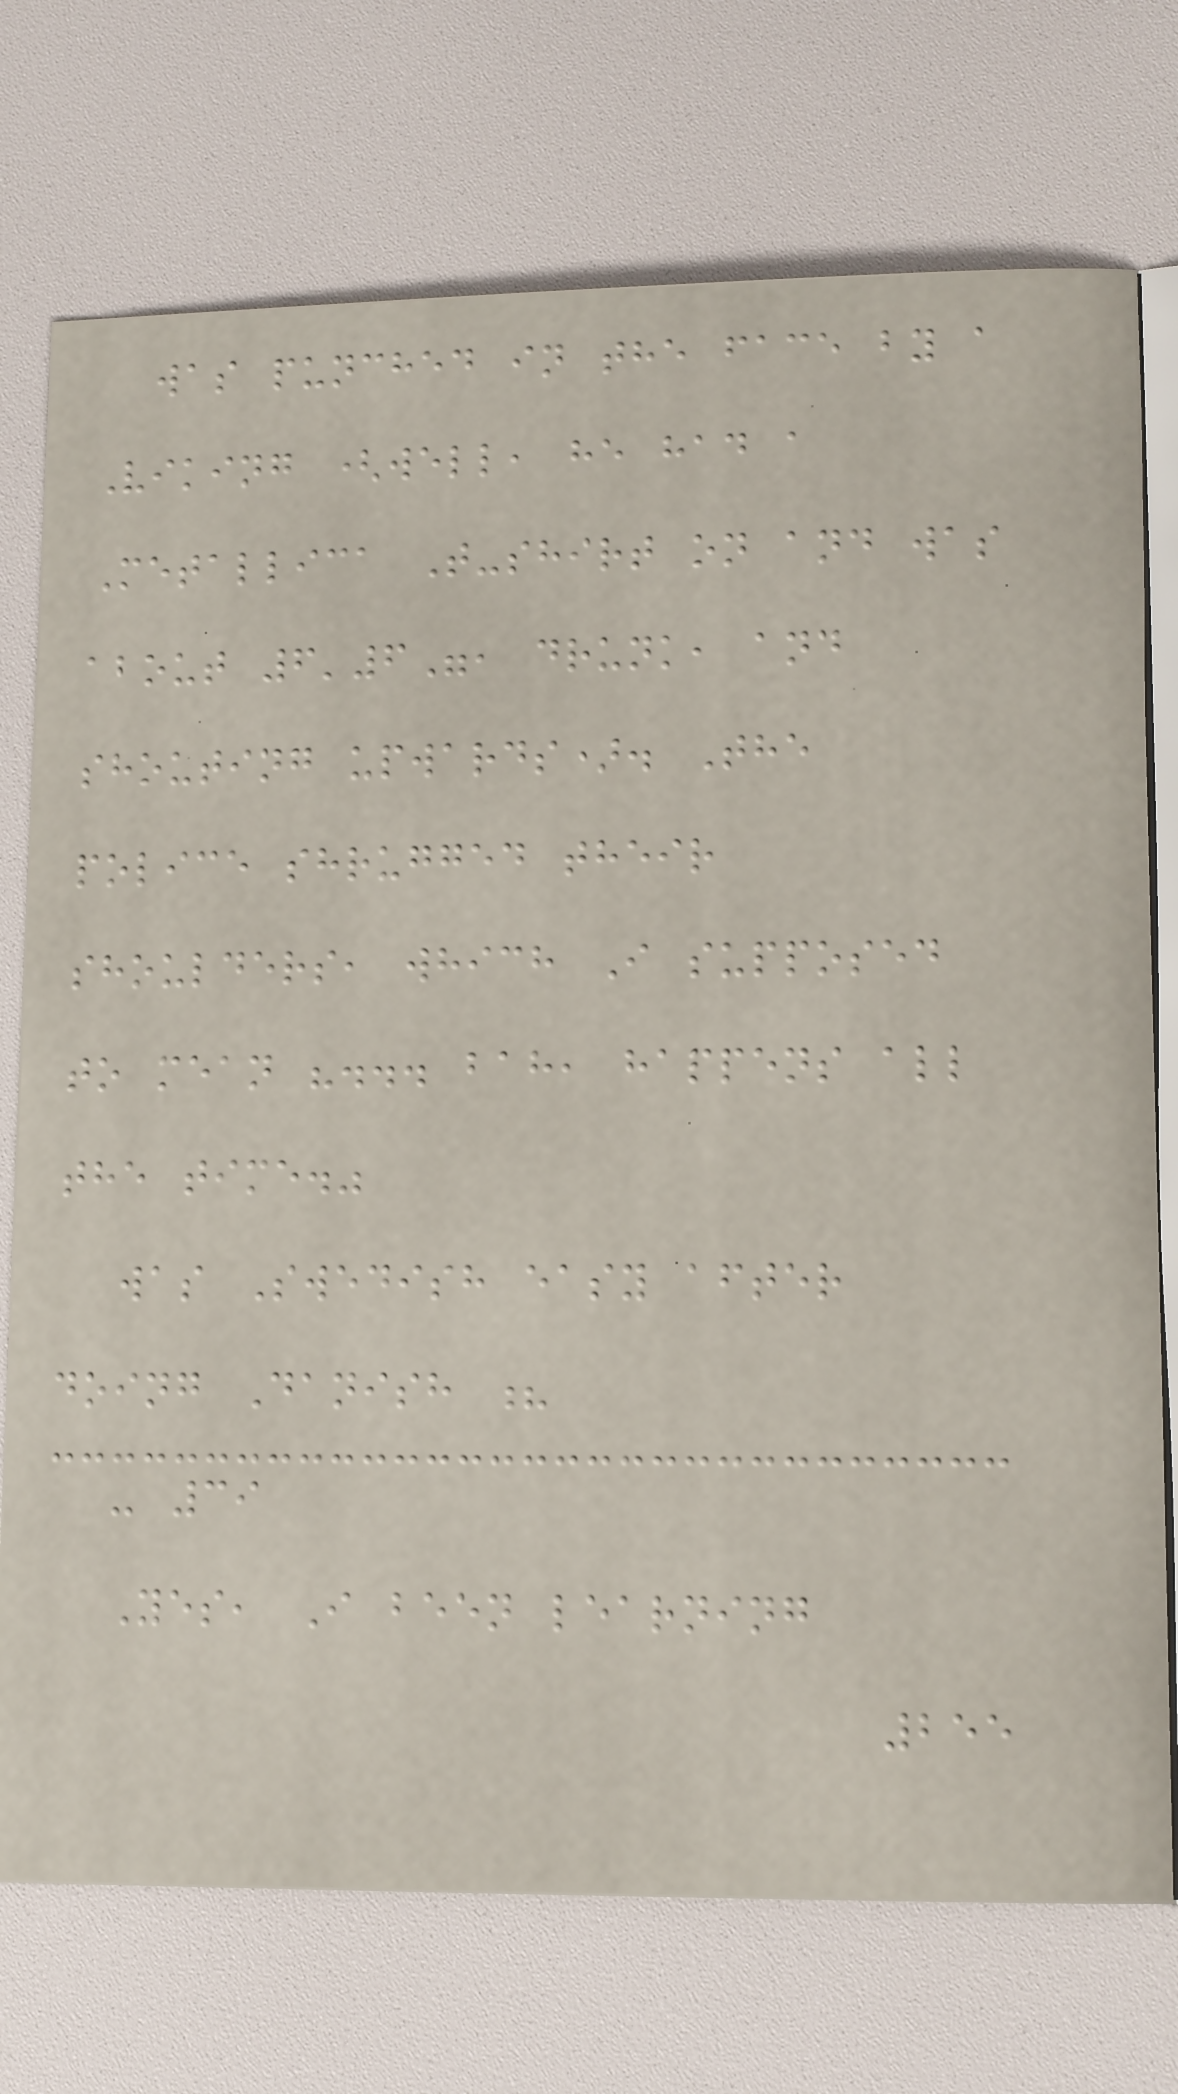was punched in the face by a
Viking (well, he had a
Metallica T-shirt on and was
about 6'6", drunk, and
shouting upwards). The
police shrugged their
shoulders, which I supposed
to mean "... bah, happens all
the time."
was Swedish easy after
doing Danish ?
- 39
Yes, I been learning
255
